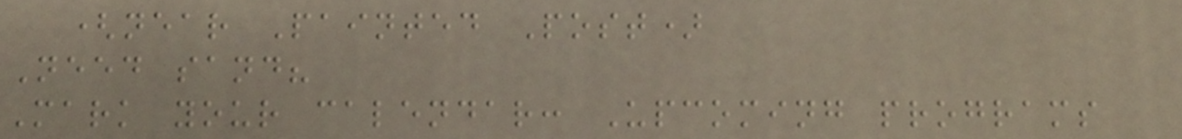(near Painted Post)
Need sand?
Mark your calendar: Upcoming programs
